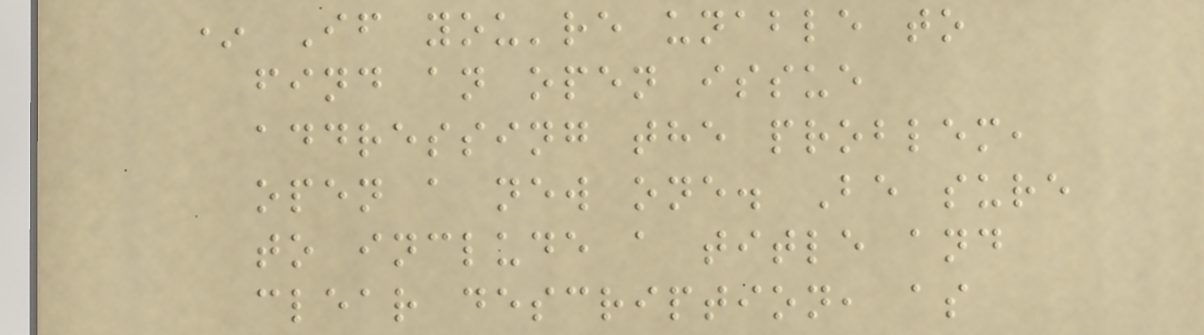* If you're unable to
find an open issue
addressing the problem,
open a new one. Be sure
to include a title and
clear description, as
